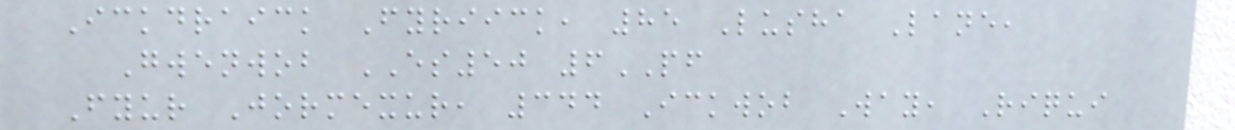Ickdraick Fyriick, 85 Lusha Lane,
Gwenwob ES50 6PF
Fyur Jormexur, 344 Ickwob Way, Riqui
